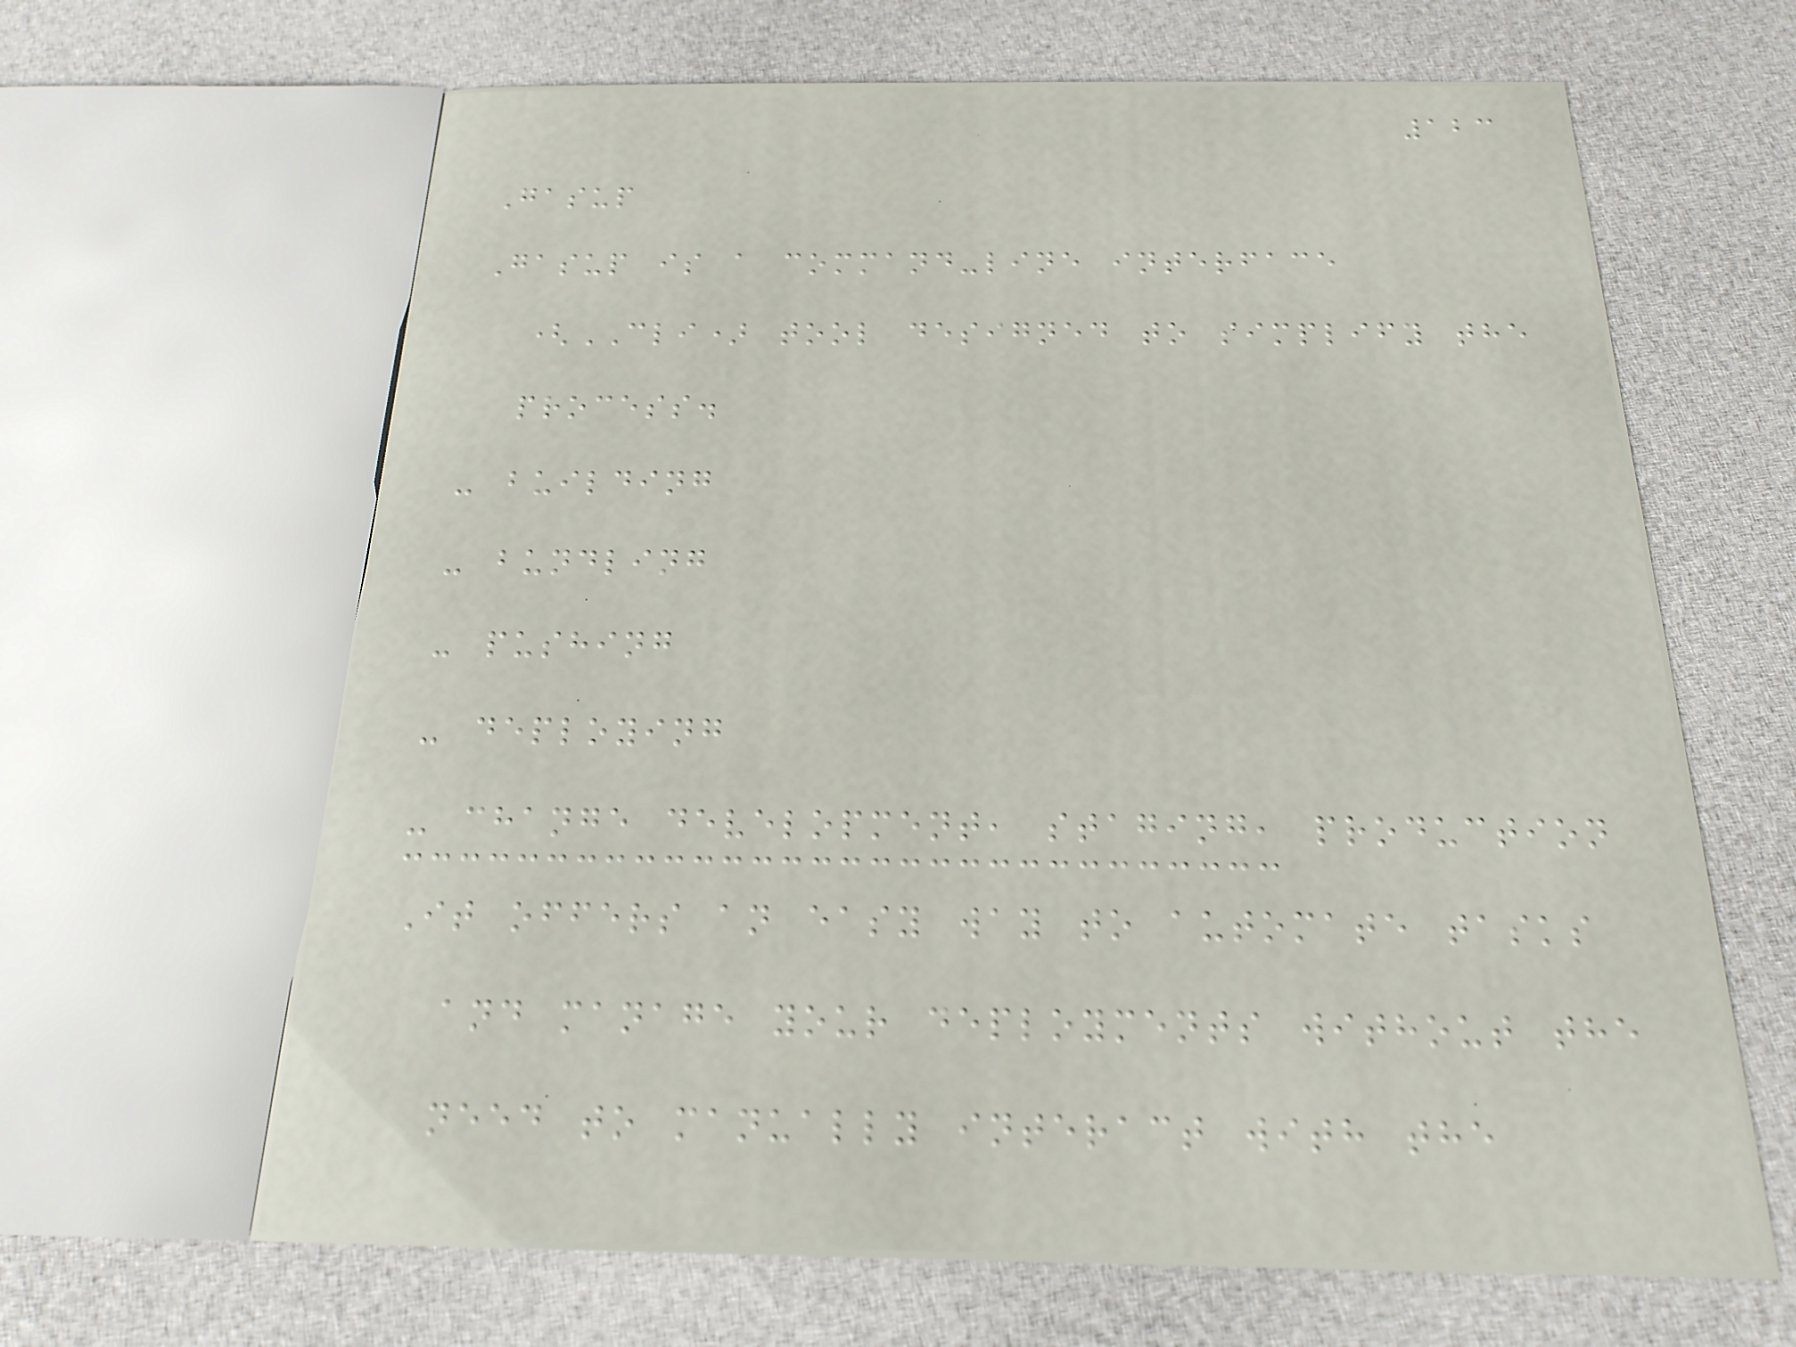123
Gasup
Gasup is a command-line interface
(CLI) tool designed to simplify the
process.
- building
- bundling
- pushing
- deploying
- change development, staging, production
It offers an easy way to automate tasks
and manage your deployments without the
need to manually interact with the
